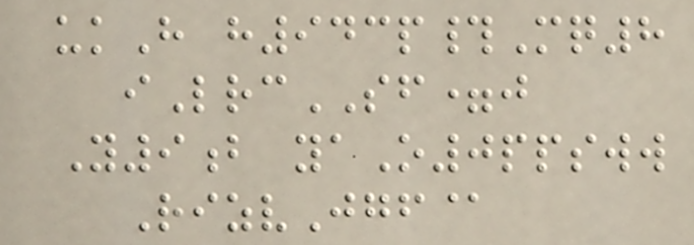ukH h943p#Mq8
iLrcSF=j
Y9b yaO0ppsww
RizvJgf@
